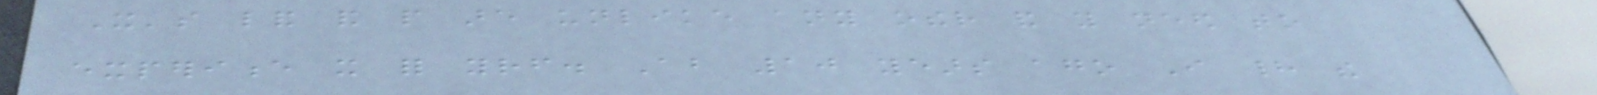It's land and people are unlike any other and you need to
experience it for yourself. About 10 years ago I had the
